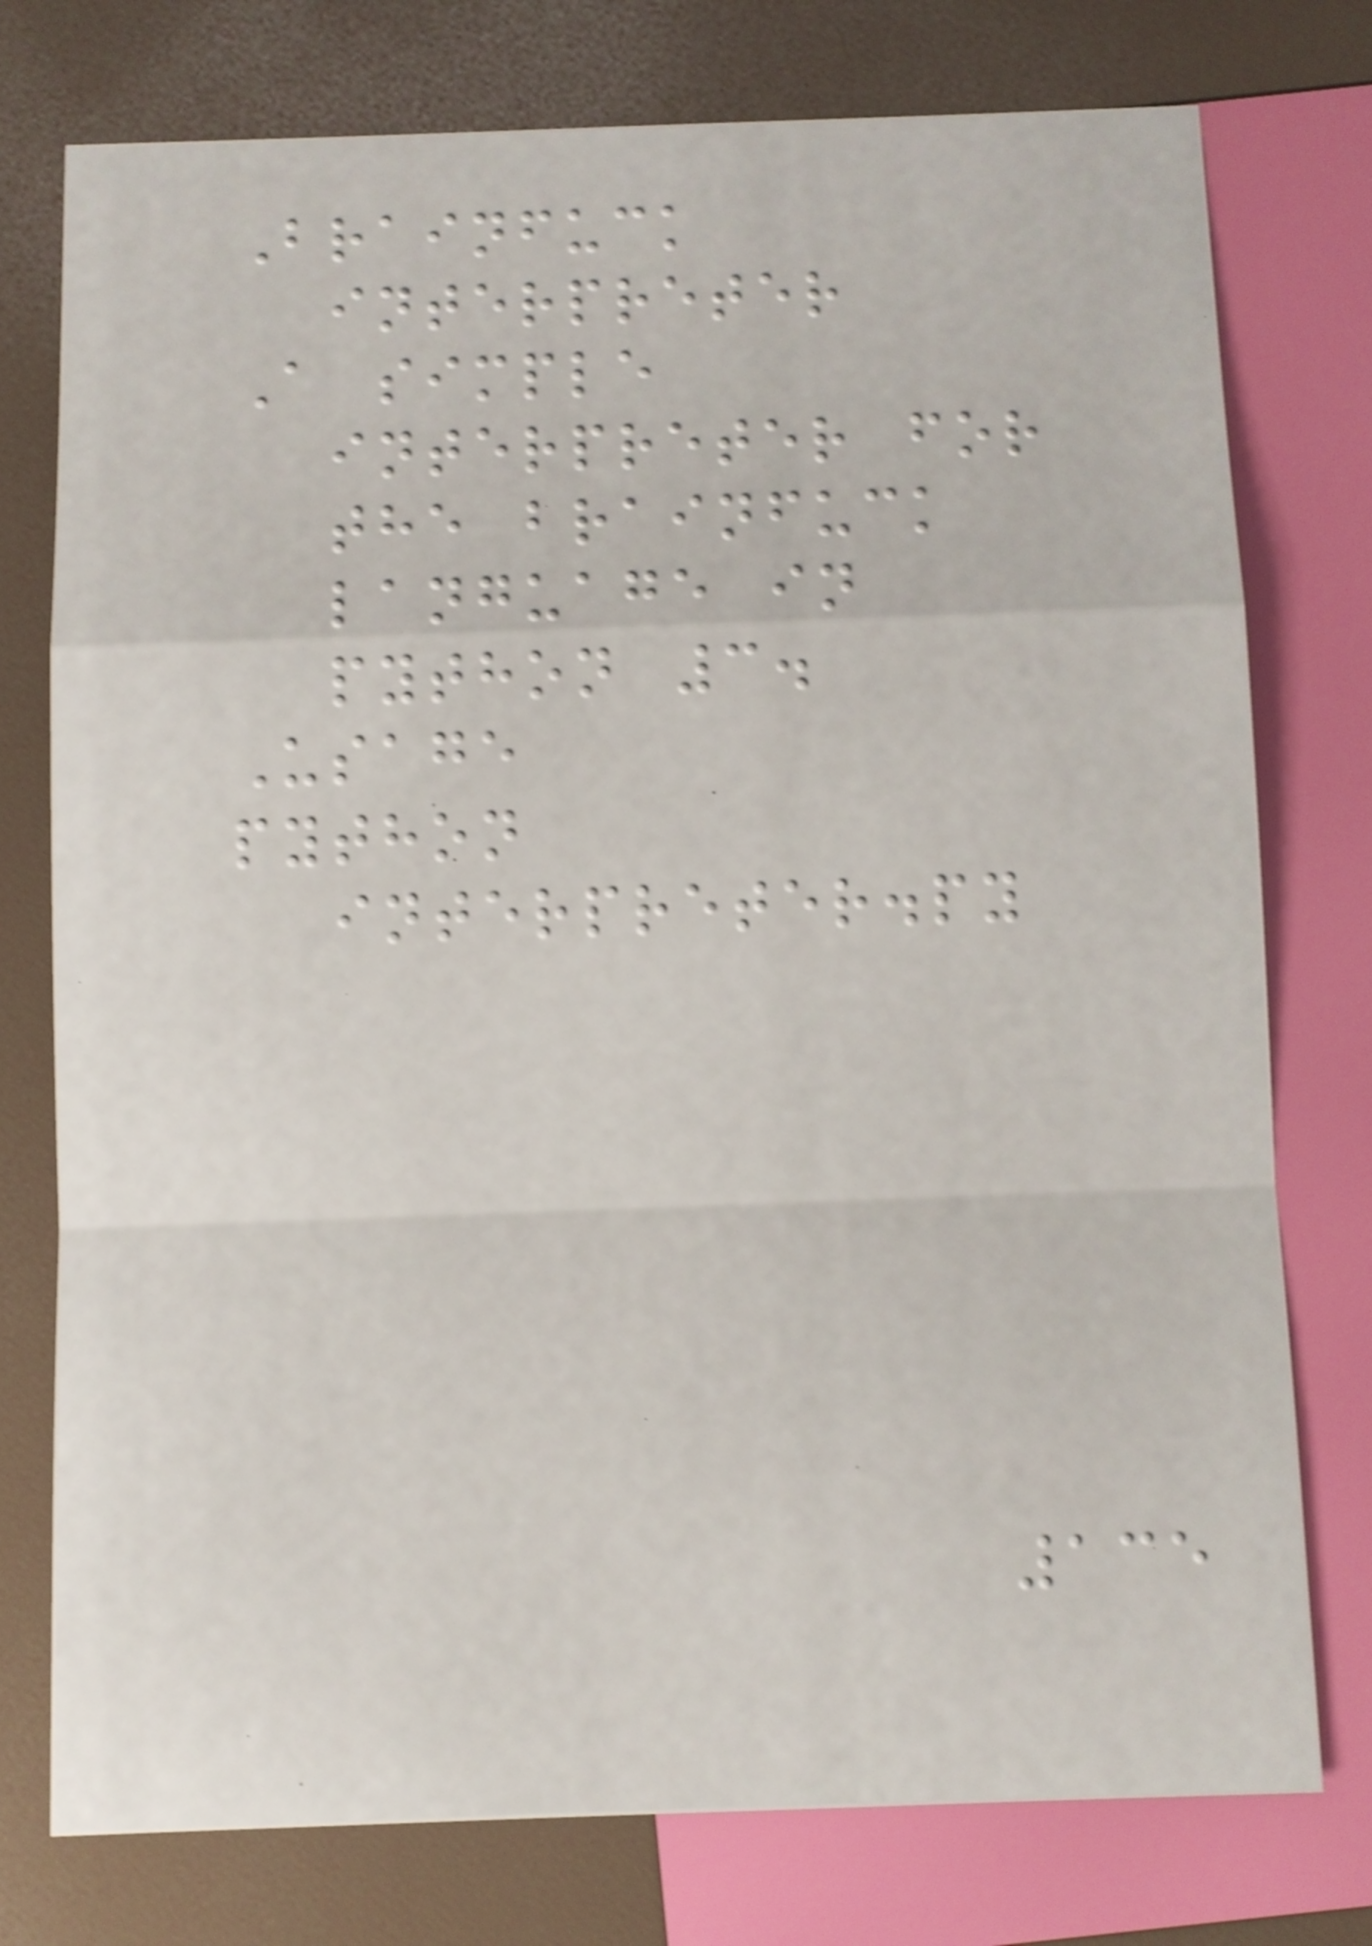Brainfuck
interpreter
A simple
interpreter for
the brainfuck
language in
python 3.
Usage
python
interpreter.py
135
